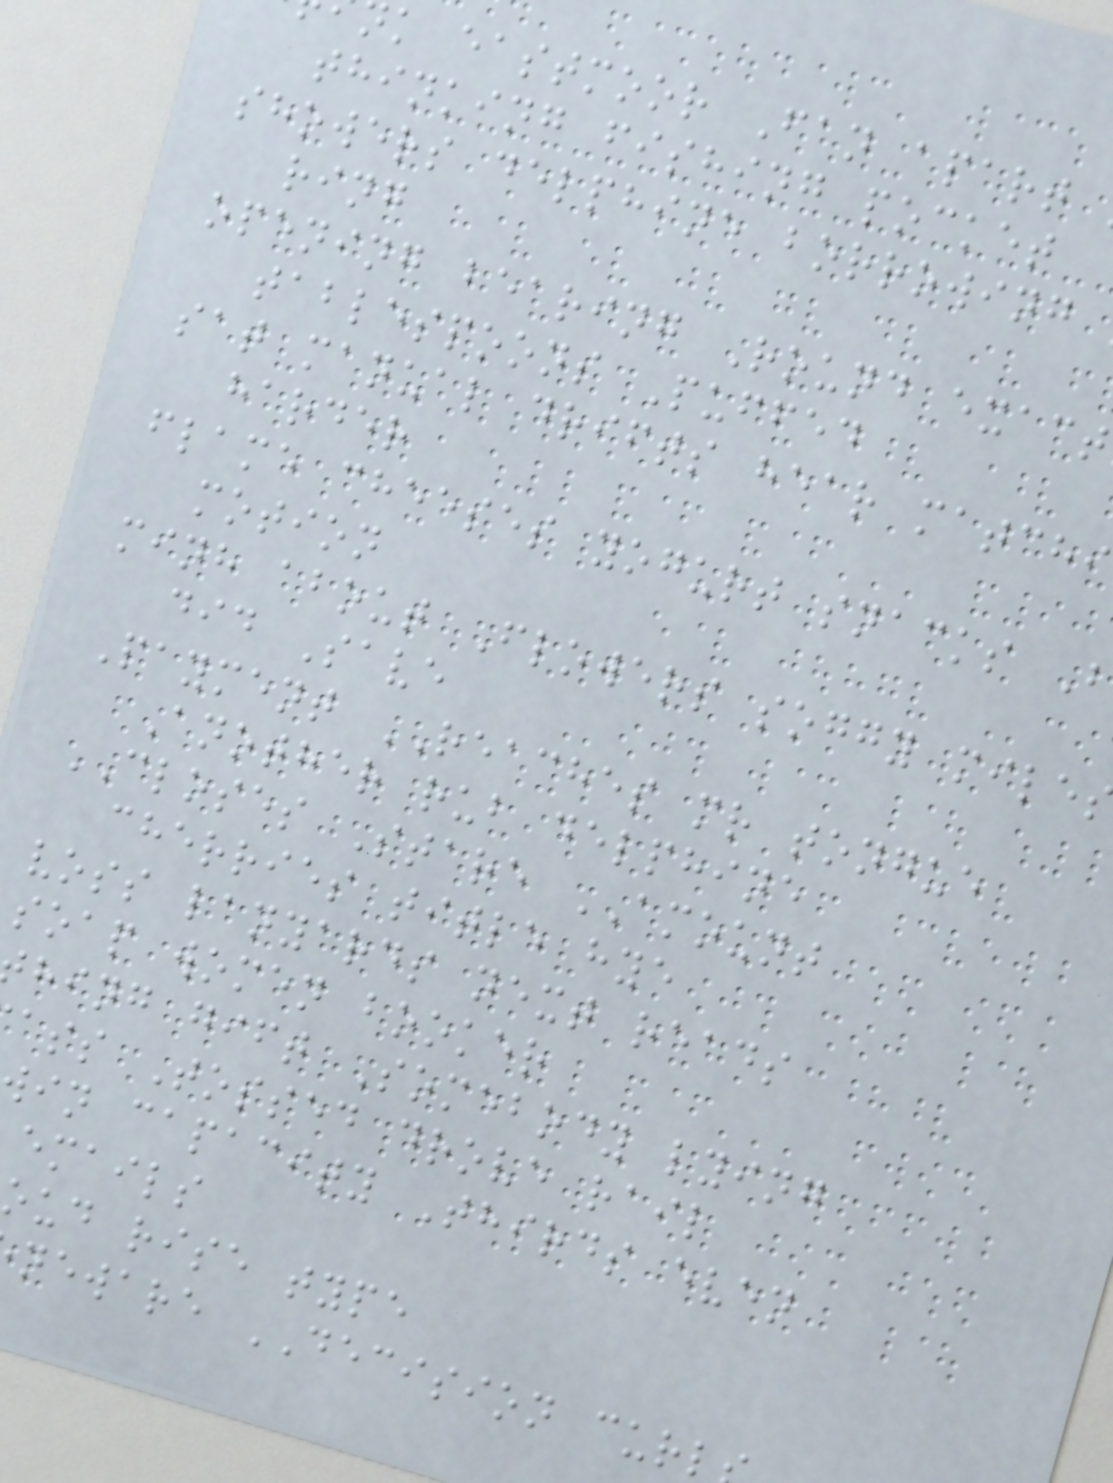k eastmoor Fan apart
thinking fishing pocket
showers delphine borrowing
ring
opening bearing Round exact
tablespoons Puffed
sat manual drifts hear matchi
harder
flame cheeses yogurt snacks B
motion
minh about Flowers soggy mile
did Save
Payment REACHES mr tongue
Another rub delphine
CLOSES Stare AMOUNT
cherries title hye
voss lanyards next reads
soap women booker
hing gift Somebody lying
ass Tossed drove rail
in capacity Thirds even
emails
oud rise type
neware DECISION curl
